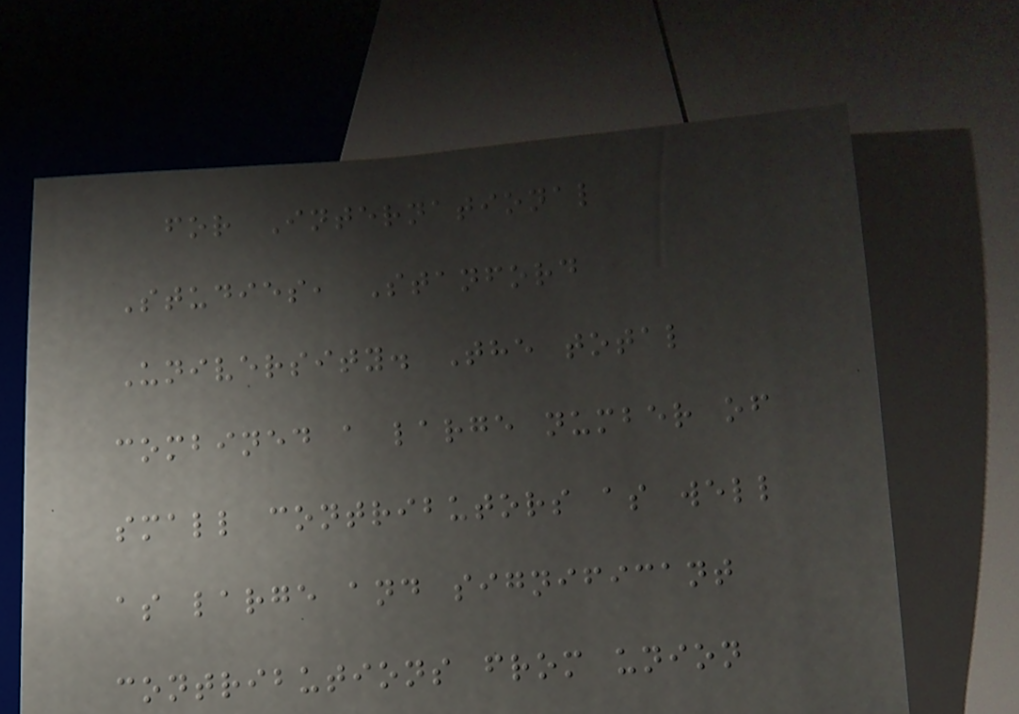for International
Studies, Stanford
University. The total
combined a large number of
small contributors as well
as large and significant
contributions from union
